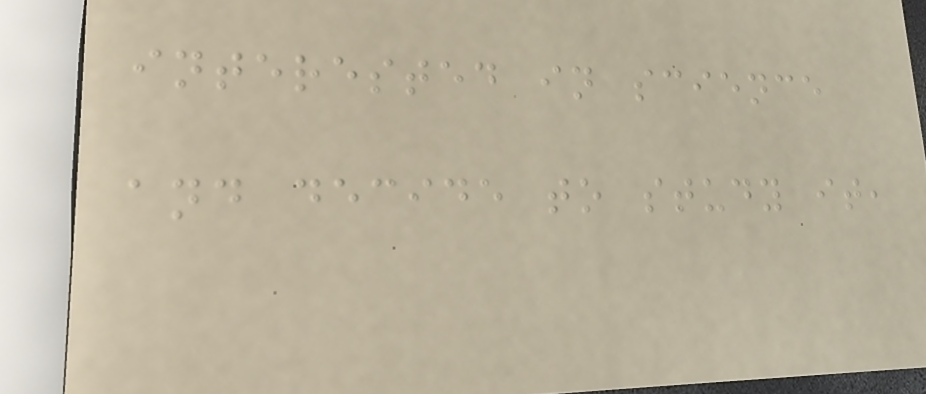interested in science
and decide to study it,
